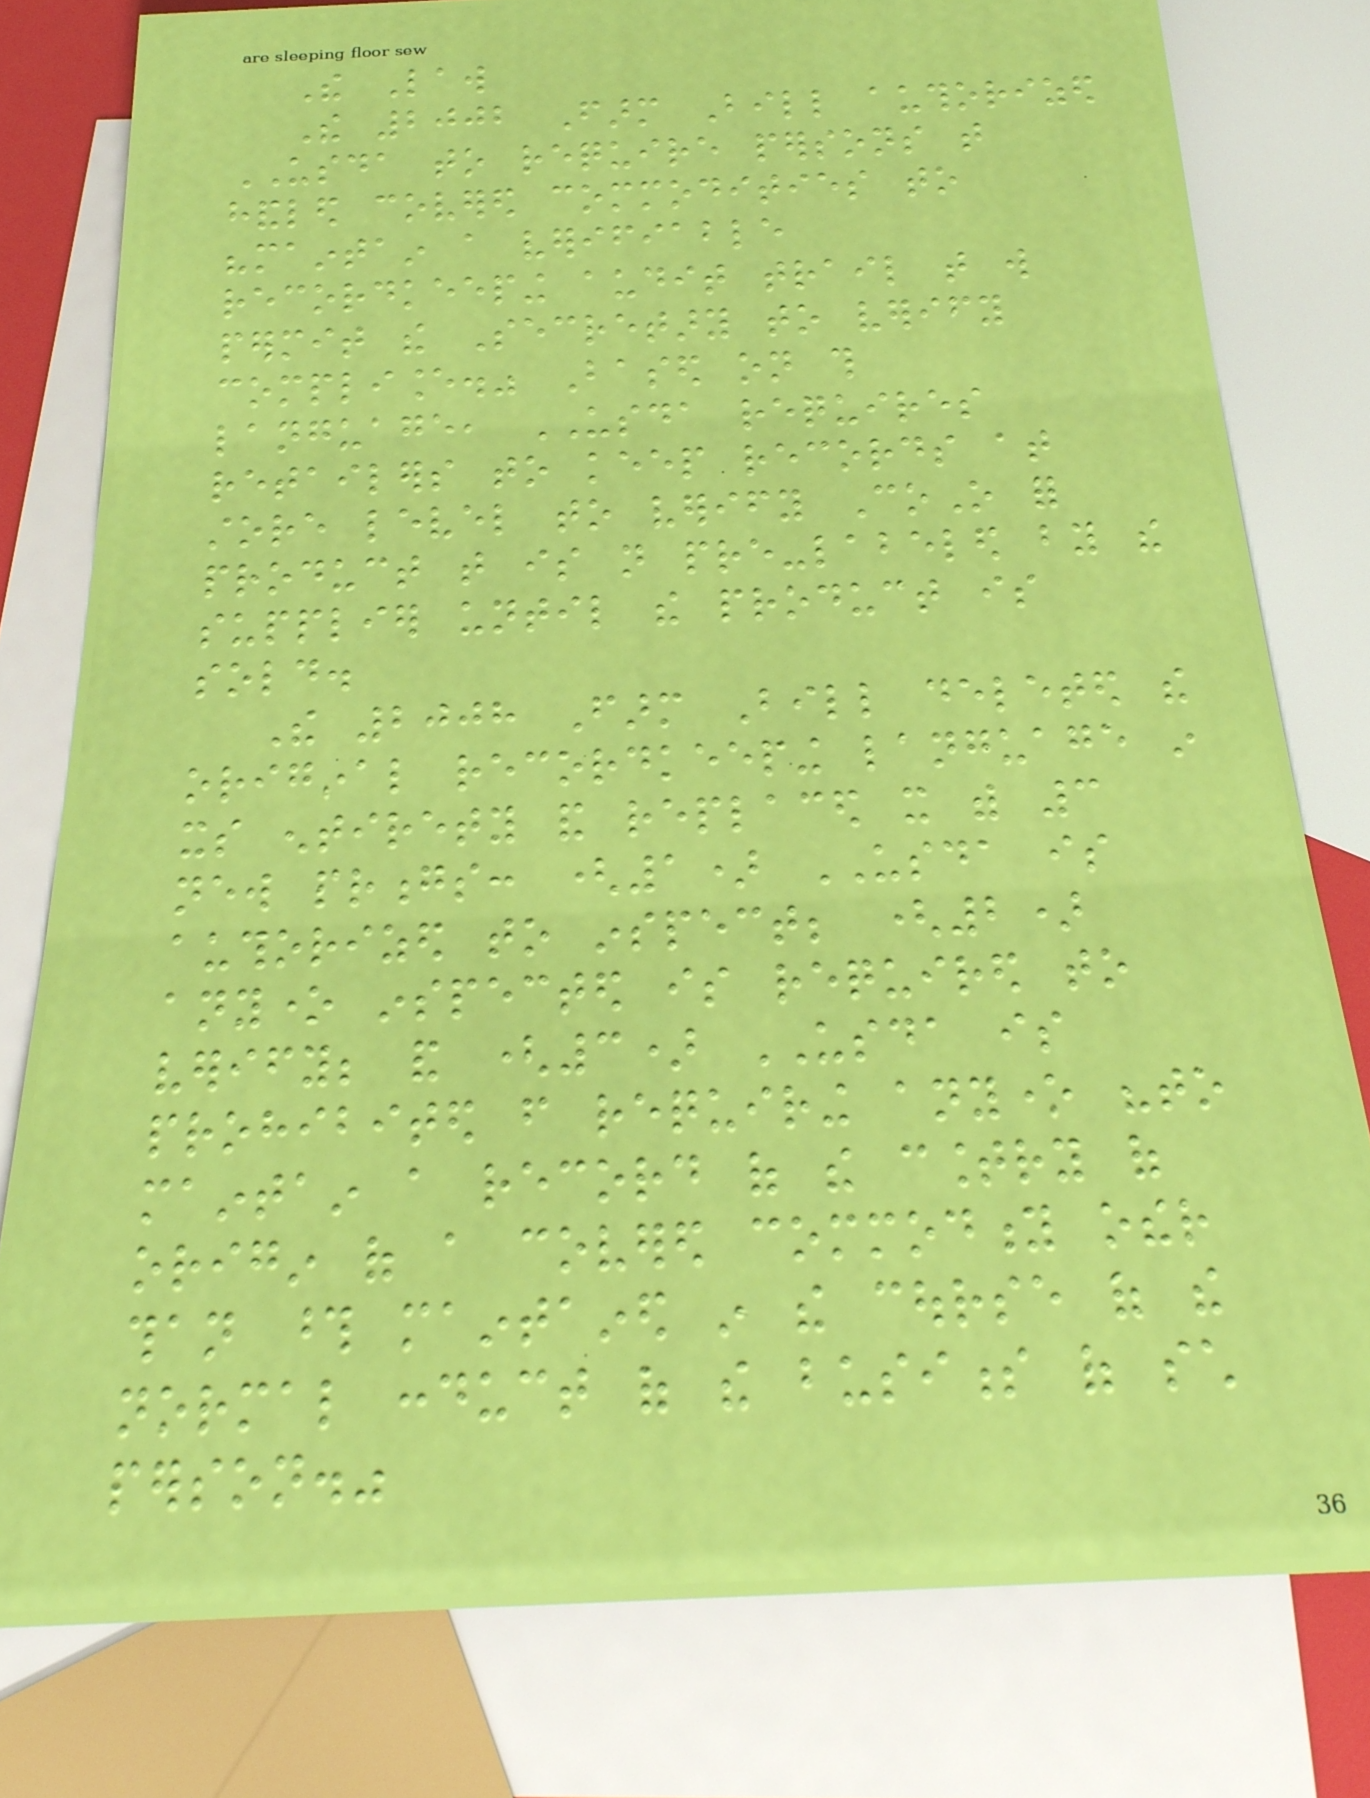The Law
The 2002 Farm Bill authorized
USDA to require persons that
handled covered commodities to
"maintain a verifiable
recordkeeping audit trail that will
permit the Secretary to verify
compliance." Based on this
language, USDA requires
retailers to keep records at
store level to verify CoO for
product that is not pre-labeled by the
supplier until the product is
sold.
The 2008 Farm Bill deleted the
original recordkeeping language in
its entirety and replaced it with 3
new prongs: (1) USDA is
authorized to inspect; (2)
anyone inspected is required to
verify; and (3) USDA is
prohibited from requiring anyone "to
maintain a record of the country of
origin of a covered commodity other
than those maintained in the course of the
normal conduct of the business of such
person."
